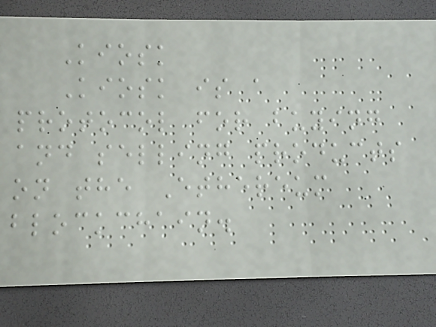Kiosk
Kiosk is a
protocol for buying
and selling products
on the Ethereum
blockchain.
